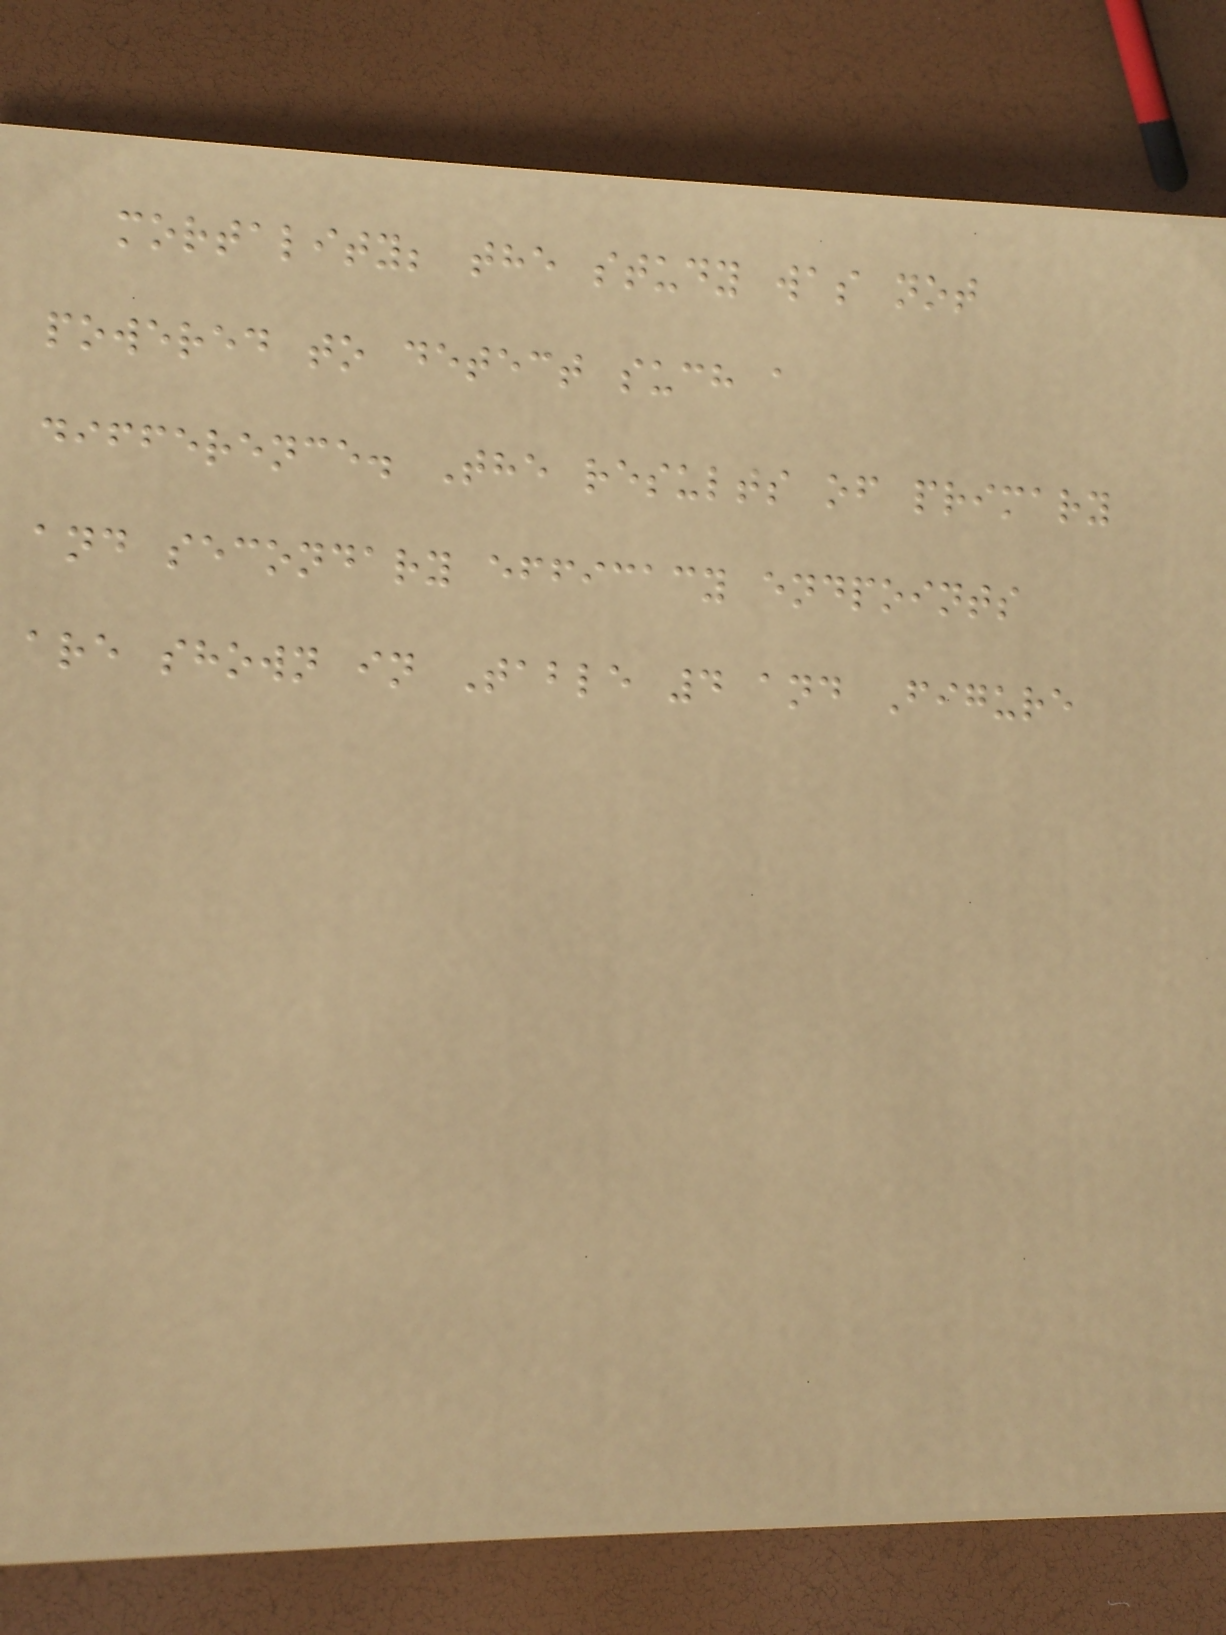mortality; the study was not
powered to detect such a
difference. The results of primary
and secondary efficacy endpoints
are shown in Table 4 and Figure
